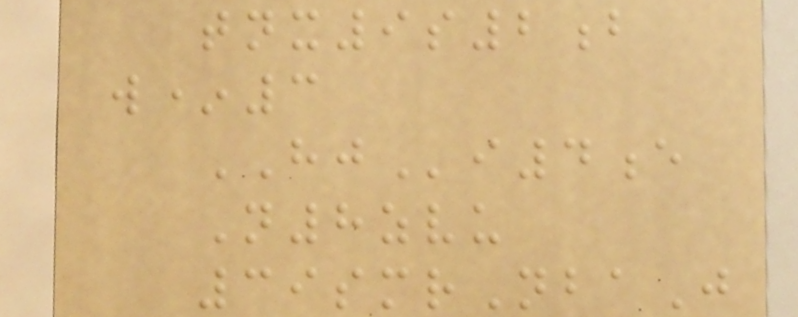tnx9s2b
w*3
HJi4e
N8zvu
39smrNbaJ
